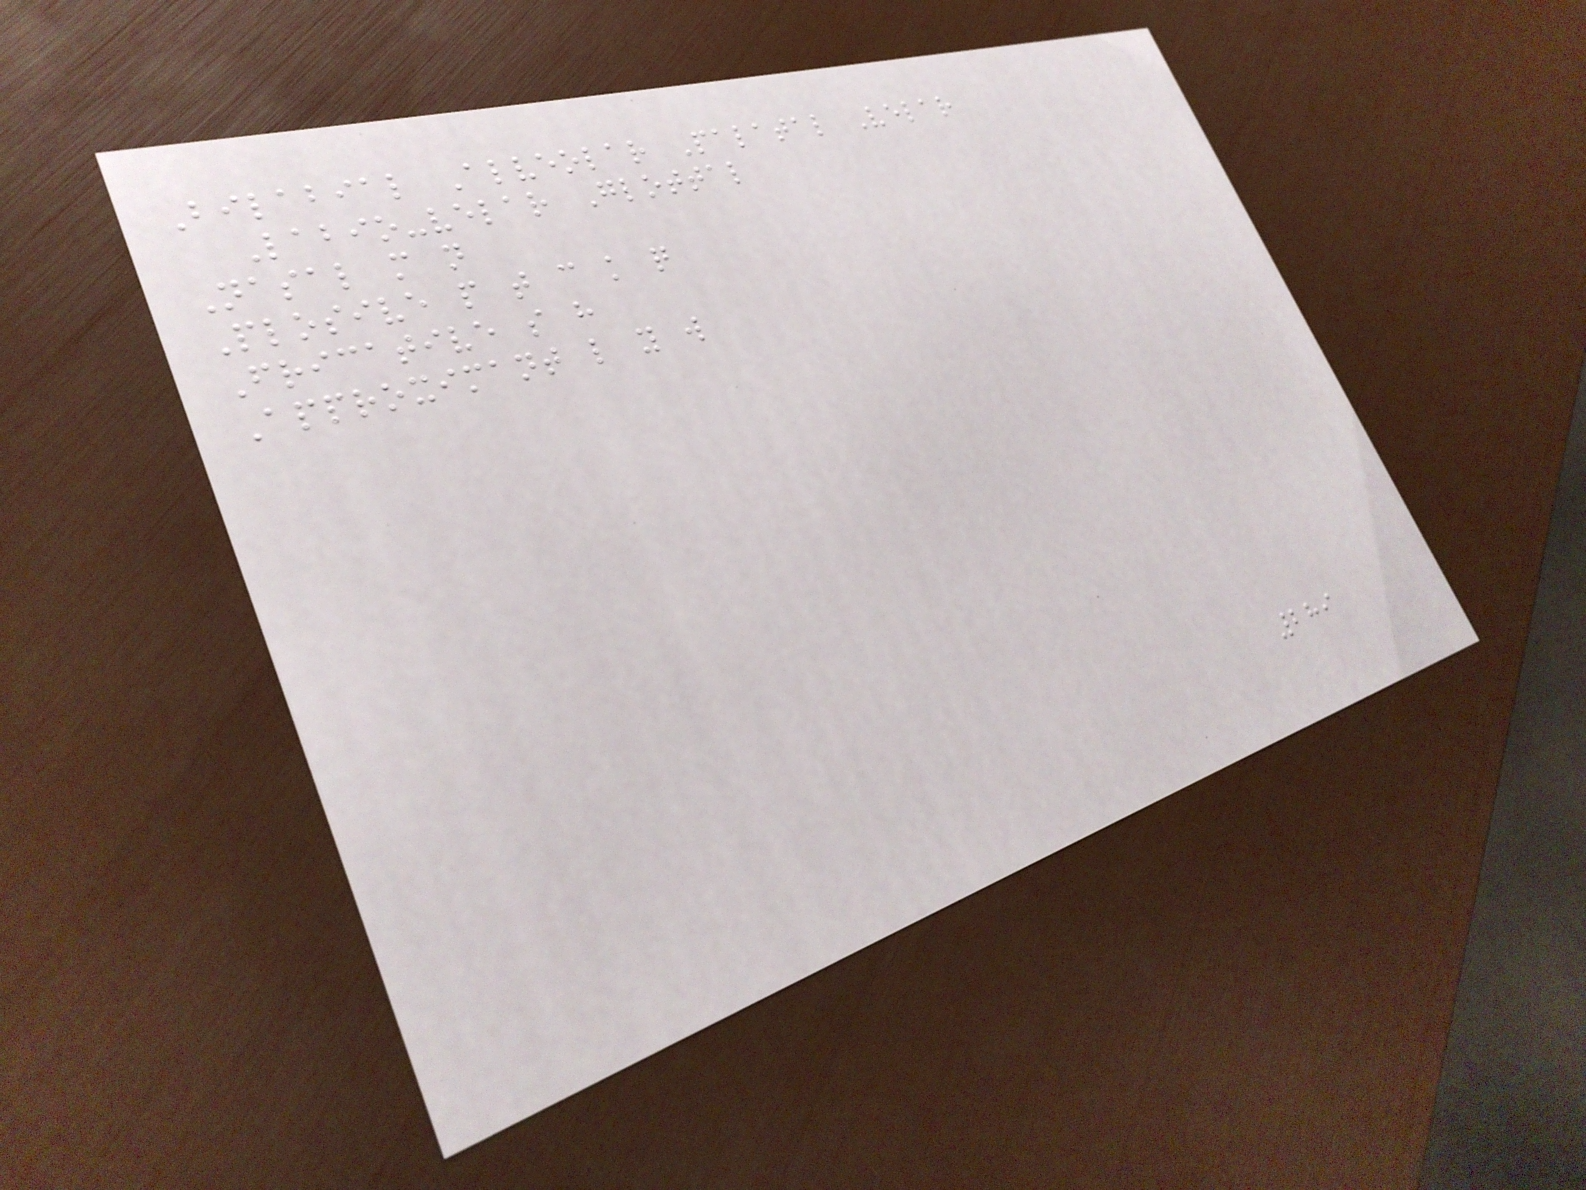Bilabial Alveolar Palatal Velar
Labio-velar Glottal
Nasal m n
Plosive p t c k q
Fricative s h
Approximant l y w
289
